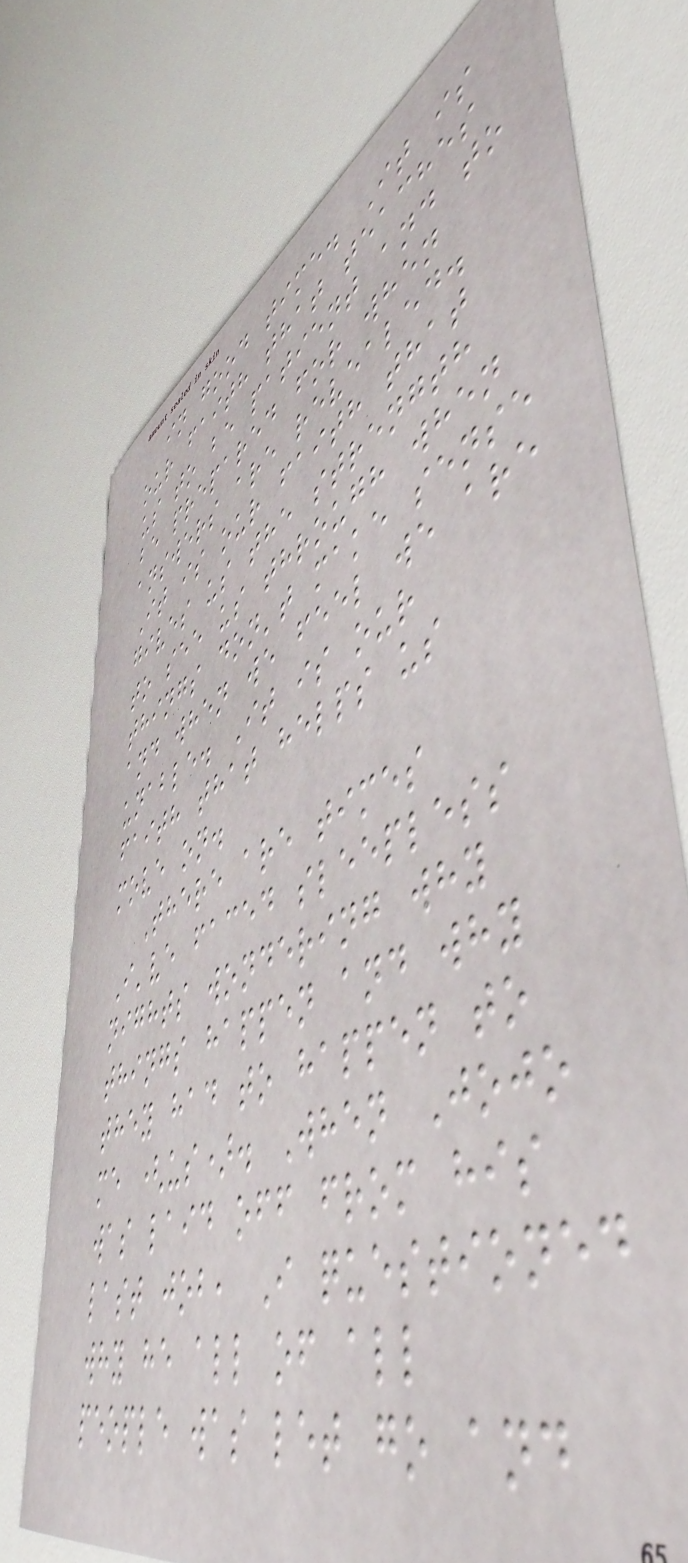in good time. It is
our faith that teaches
us to be patient and to
be prepared for when
answers are revealed.
It is our faith that
gives us the strength
to see us through when
things don't make sense
and when we feel we are
unable. It is our
faith that helps us
move on.
There are times
I've faced sleepless
nights wondering why
things happen and why
they had to happen to
me (us). When Jojo
was laid off from his
last job, I questioned
why he all of all
people was let go and
